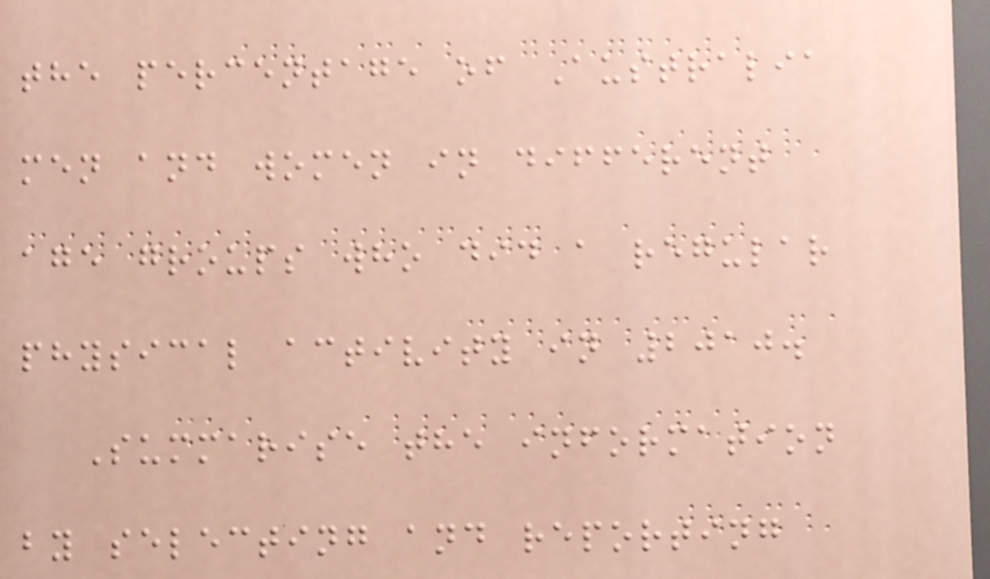the percentage of Australia
men and women in different
age groups who did a regular
physical activity in 2010.
Summarise the information
by selecting and reporting
